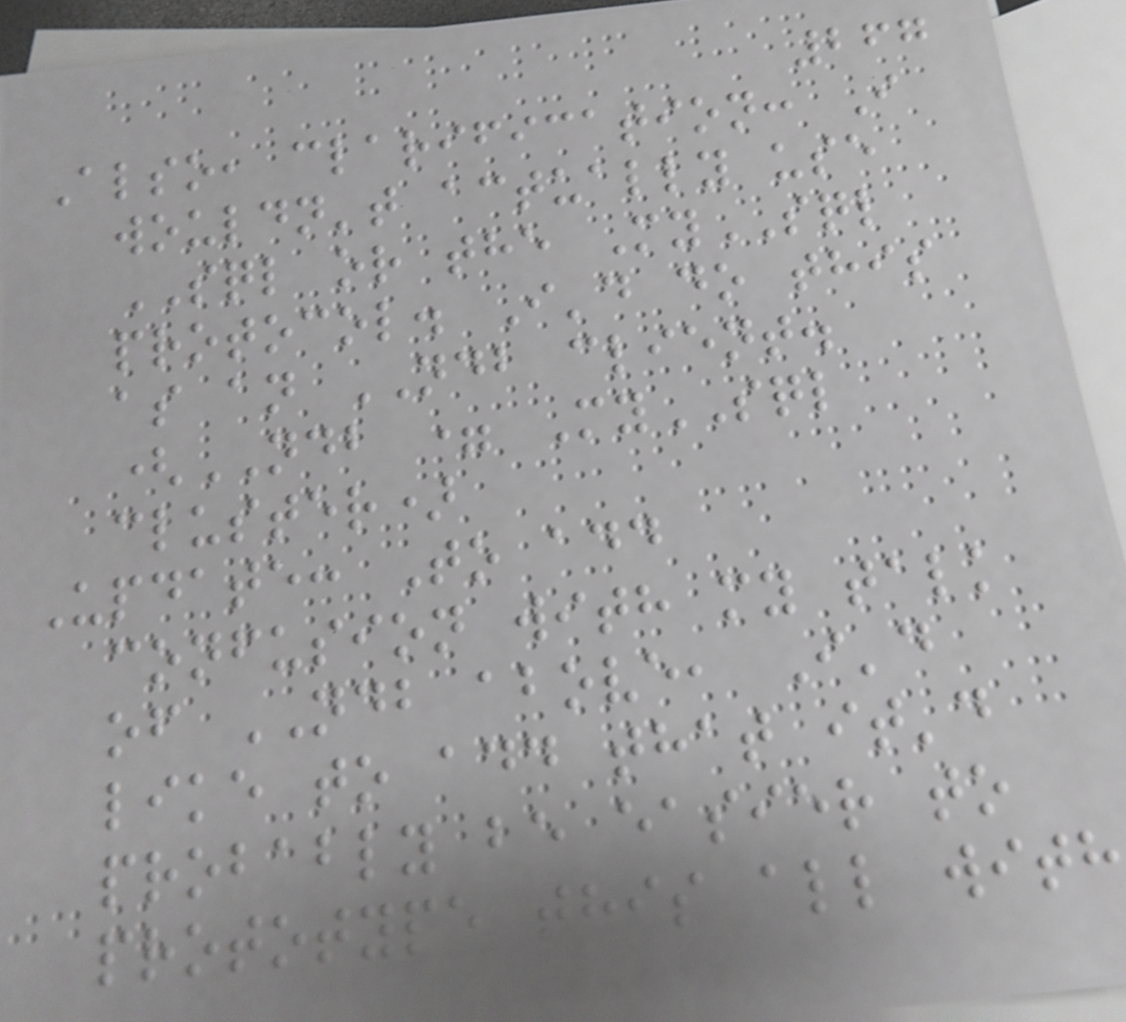267
Also, clarification: I
wouldn't actually use
SQL or the MySQL
protocol. I'd do this
as an NDB client.
(NDB = MySQL
cluster)
Update: To add
confusion with my talk
of NDB above, I'd
like to add that it'd
probably be easier to
prototype this all with
